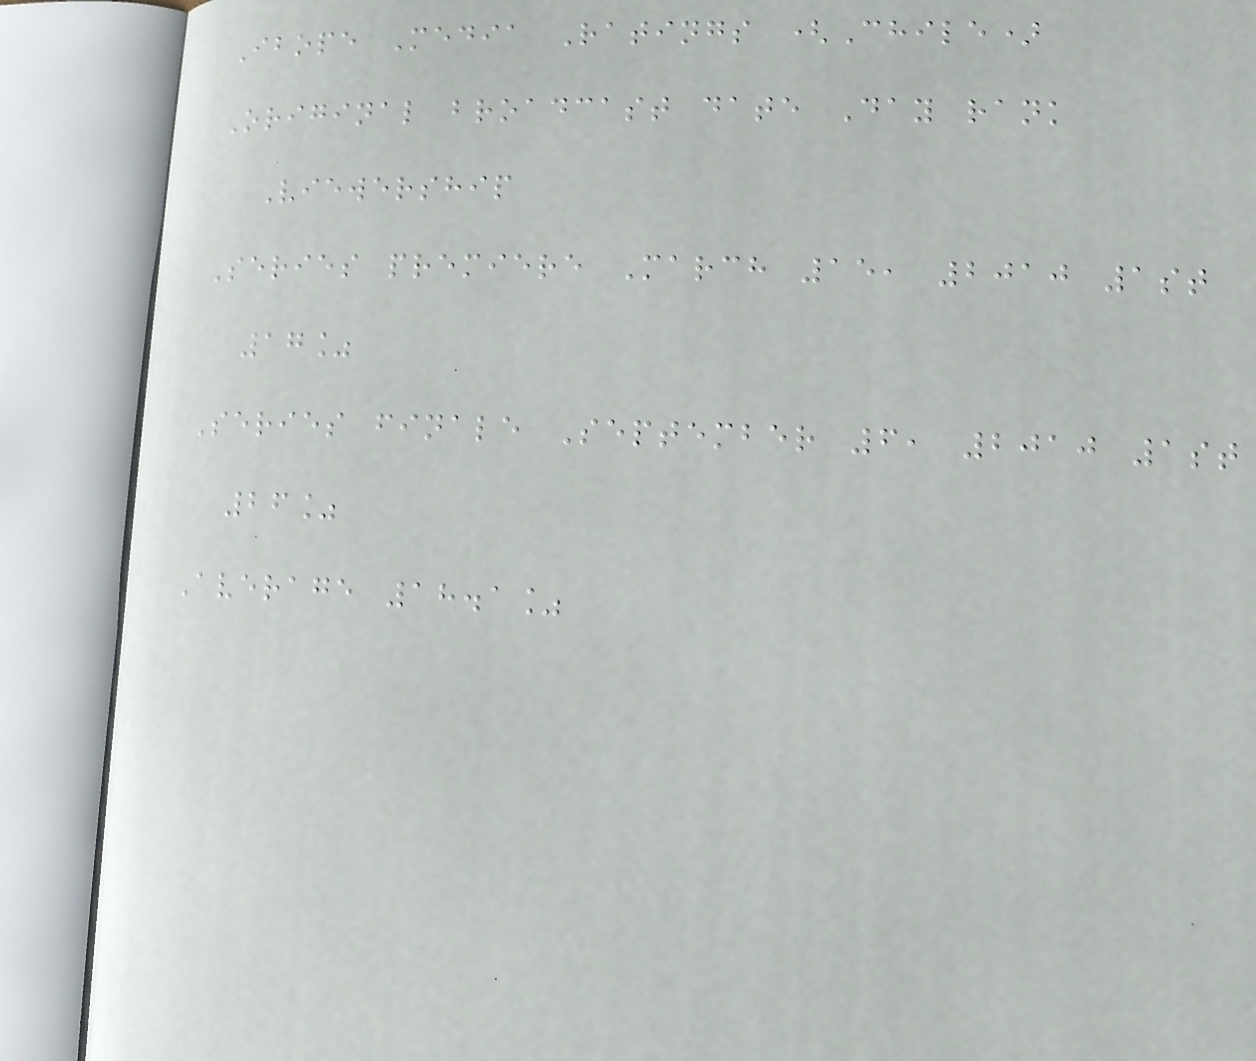Ibope Media Ratings (Chile)
Original broadcast date Day rank
Viewership
Series premiere March 15, 2010 1st
17%
Series finale September 6, 2010 1st
26%
Average 18.1%
